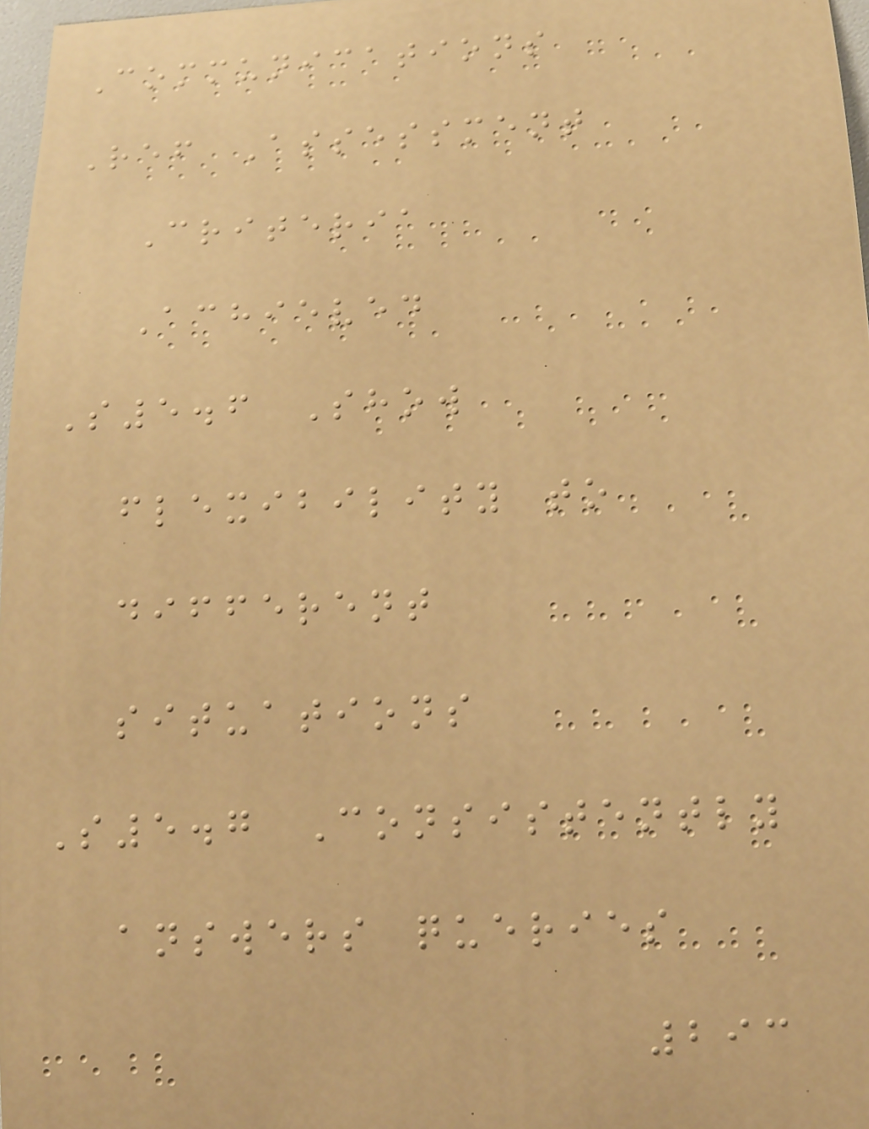Communications
Ref Assessment
Criteria
Achieved
S5.6 Show
flexibility to
different
situations
S5.7 Consistently
answers queries
293
